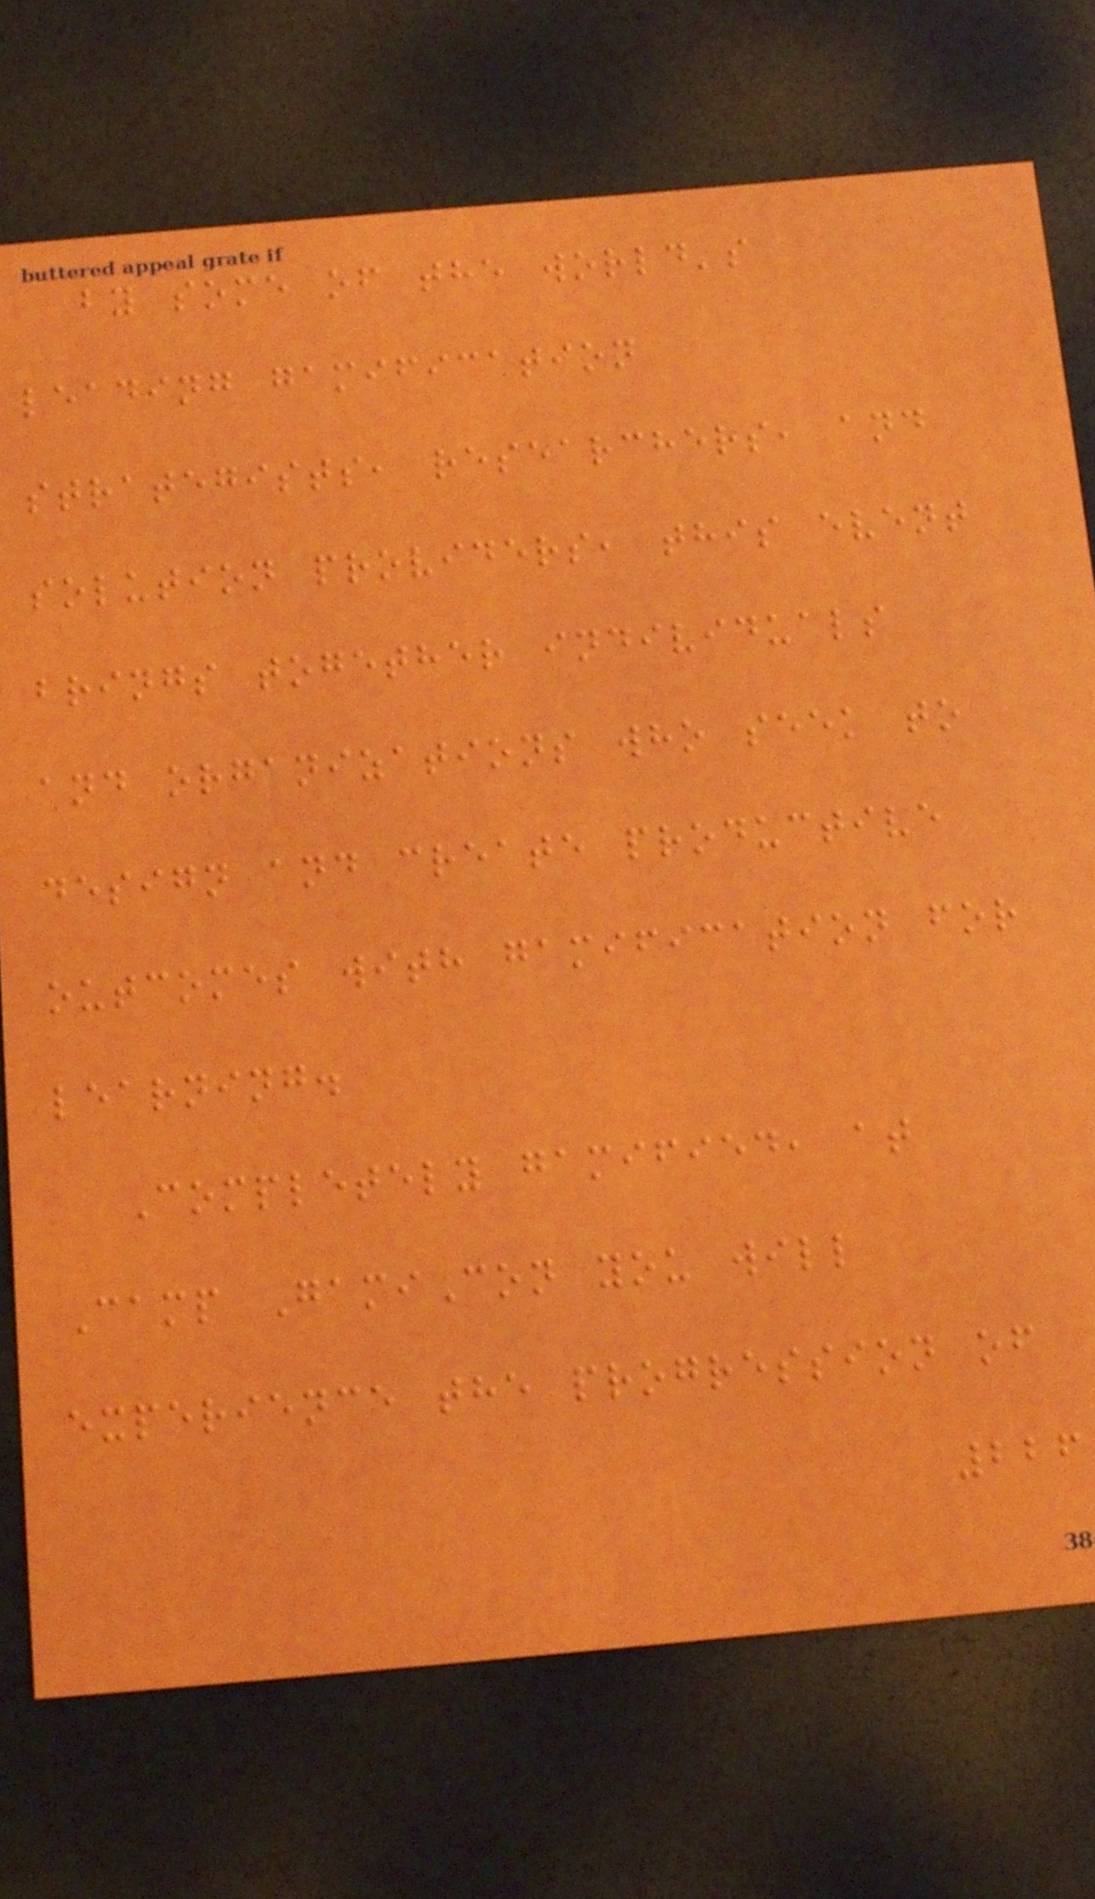by some of the world's
leading gamification
strategists, researchers, and
solution providers, this event
brings together individuals
and organizations who seek to
design and create productive
outcomes with gamification for
learning.
Completely gamified, at
Camp GamiCon you will
experience the progression of
226
